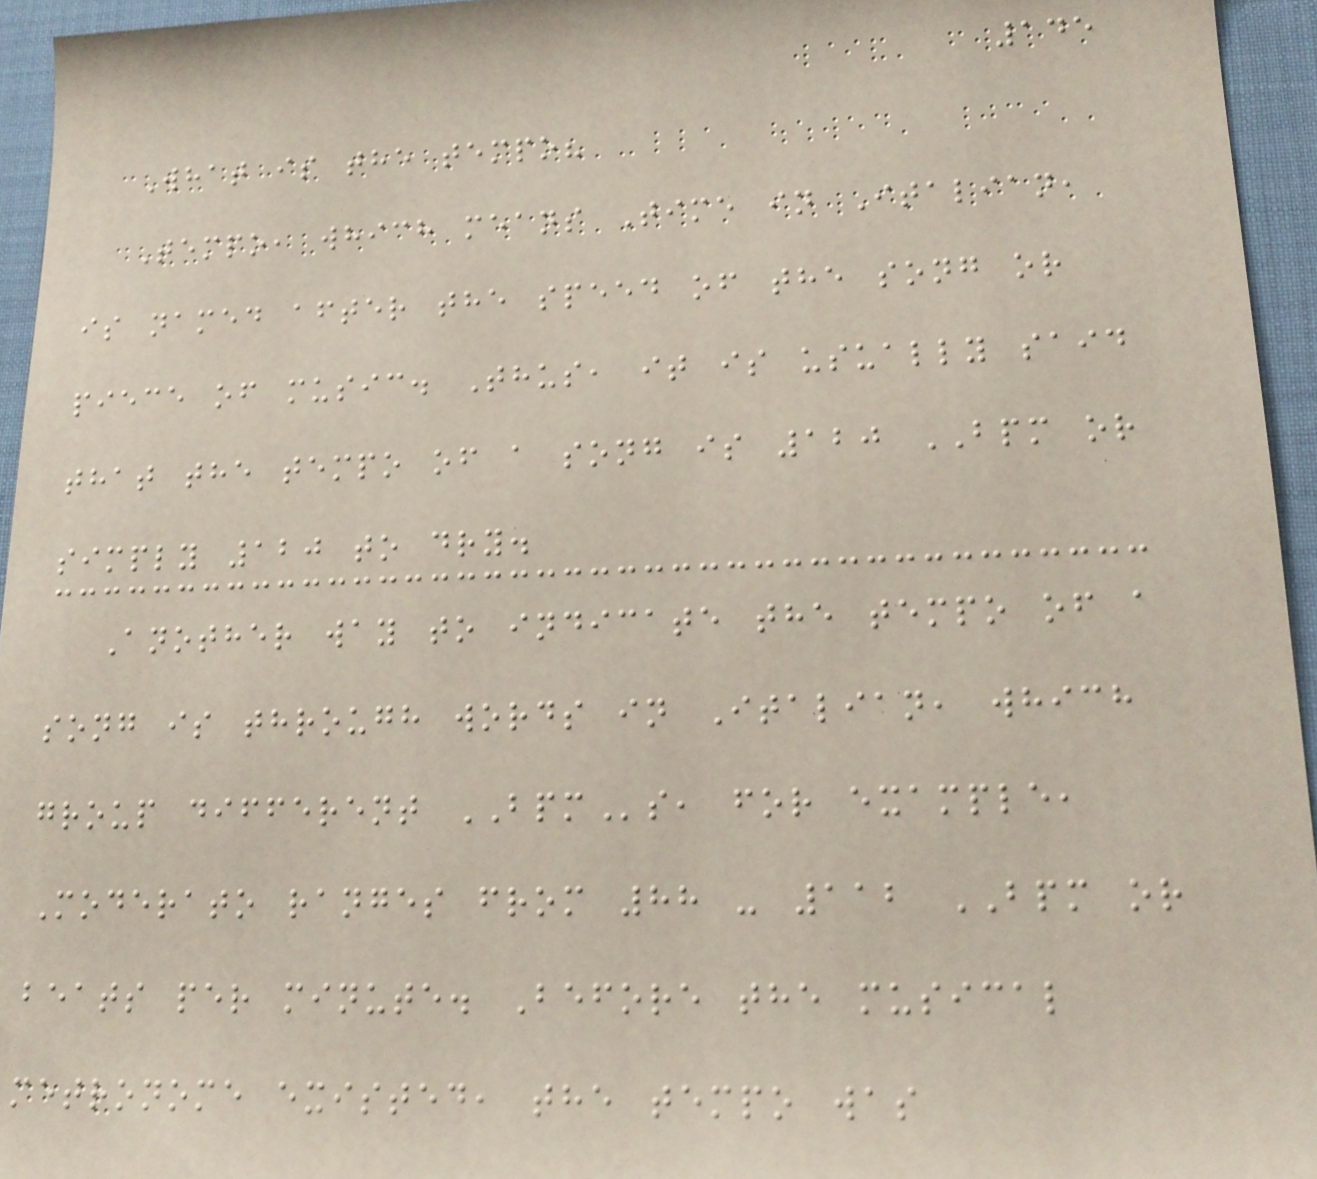145
What is the tempo?
Tempo, which means Time in Italian,
is named after the speed of the song or
piece of music. Thus, it is usually said
that the tempo of a song is 120 BPM or
simply 120 to dry.
Another way to indicate the tempo of a
song is through words in Italian, which
group different BPMs, for example,
Moderato ranges from 88 - 112 BPM or
beats per minute. Before the musical
metronome existed, the tempo was
